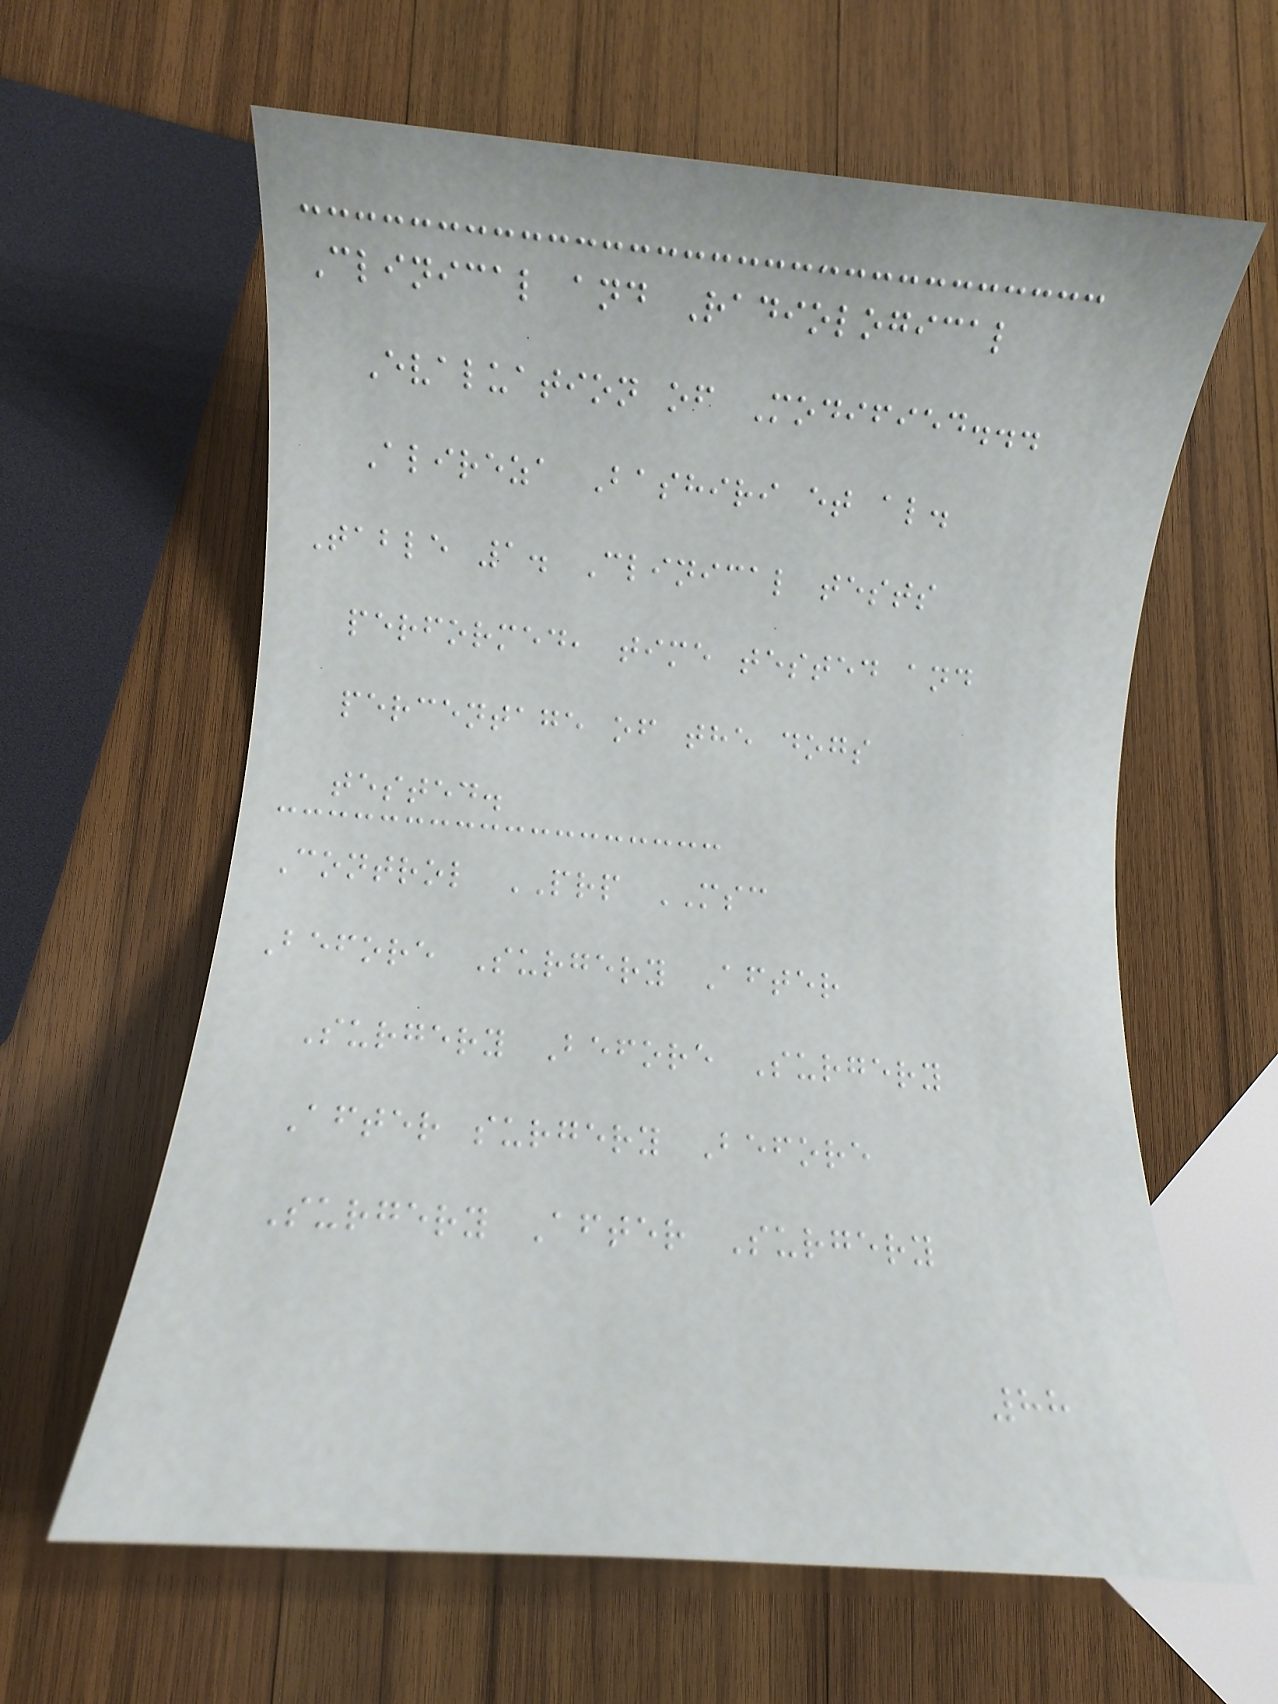Clinical and Radiological
Evaluation of Modified...
Alireza Bashiri et al.
Table 1. Clinical tests
performed, time tested and
percentage of the dogs
tested.
Control PRP MSC
Before Surgery After
Surgery Before Surgery
After surgery Before
Surgery After Surgery
88
